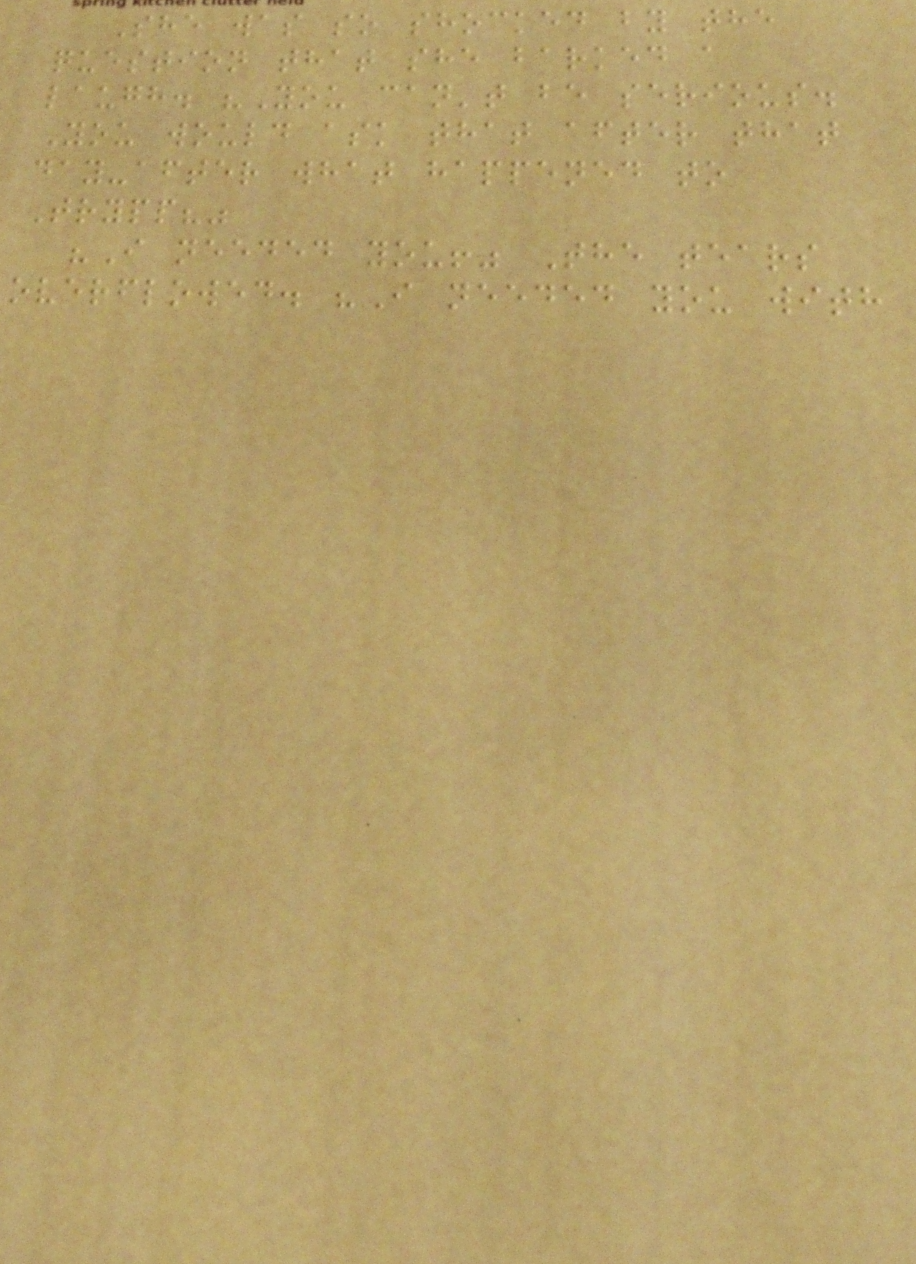She was so shocked by the
question that she barked a
laugh. "You can't be serious.
You would ask that after that
day-after what happened to
Trypp?"
"I needed you!" The tears
overflowed. "I needed you with
